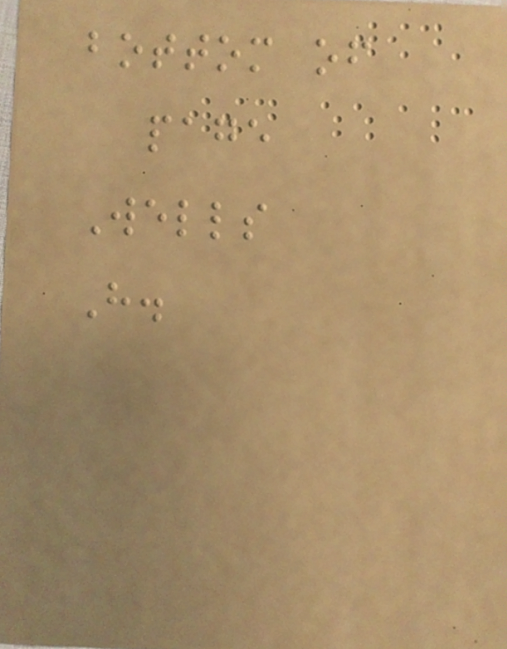bottom of
page
Wells
H.
